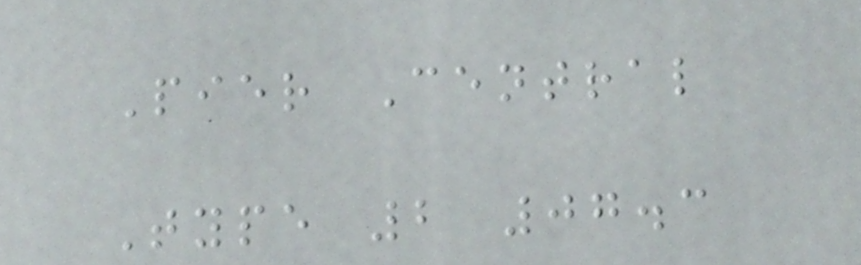Pier Central
Type 2 07.3
